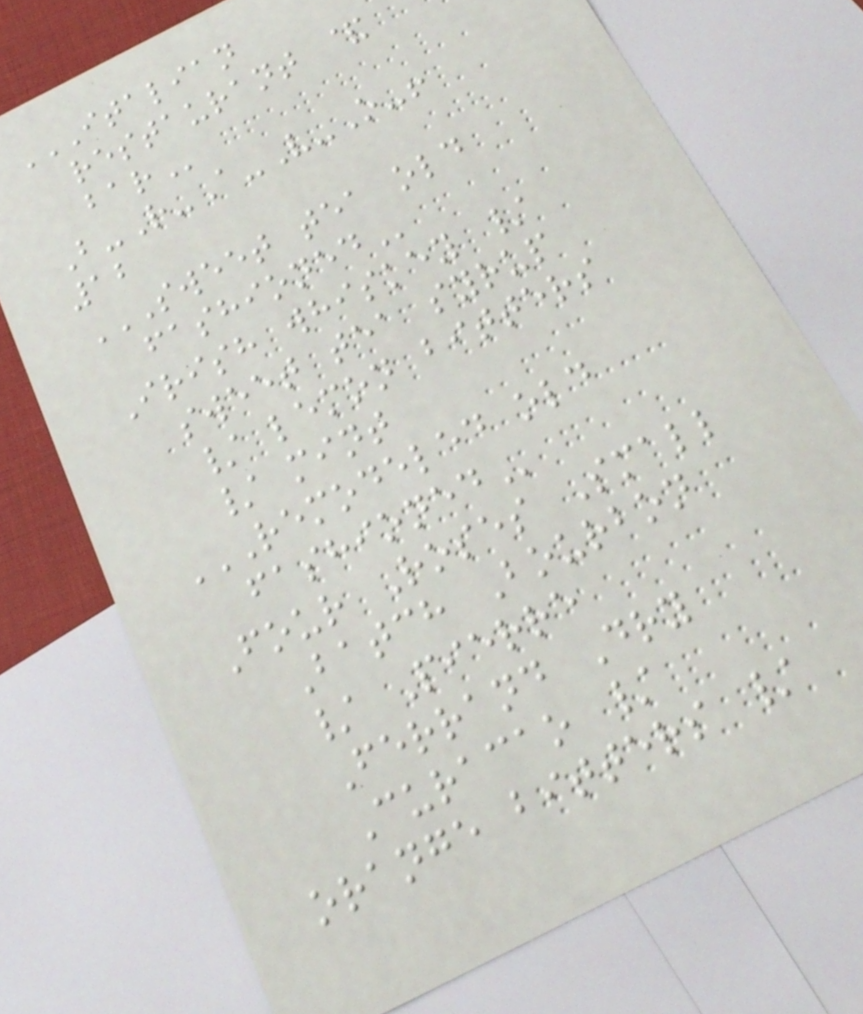ITALIAN
RESTAURANT &
BAR
B-R-A-V-O-!
12
SWEET TEA OLD
FASHIONED
Irish whiskey /
sweet tea syrup
/ lemon bitters
/ mint
REMODELED OLD
FASHIONED
Four Roses Small
Batch Bourbon
/ Pierre
Ferrand Dry
Curacao /
orange bitters /
